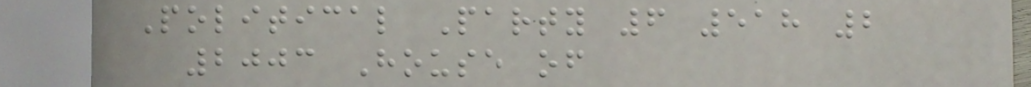Political Party 6 518 2
2003 House of
